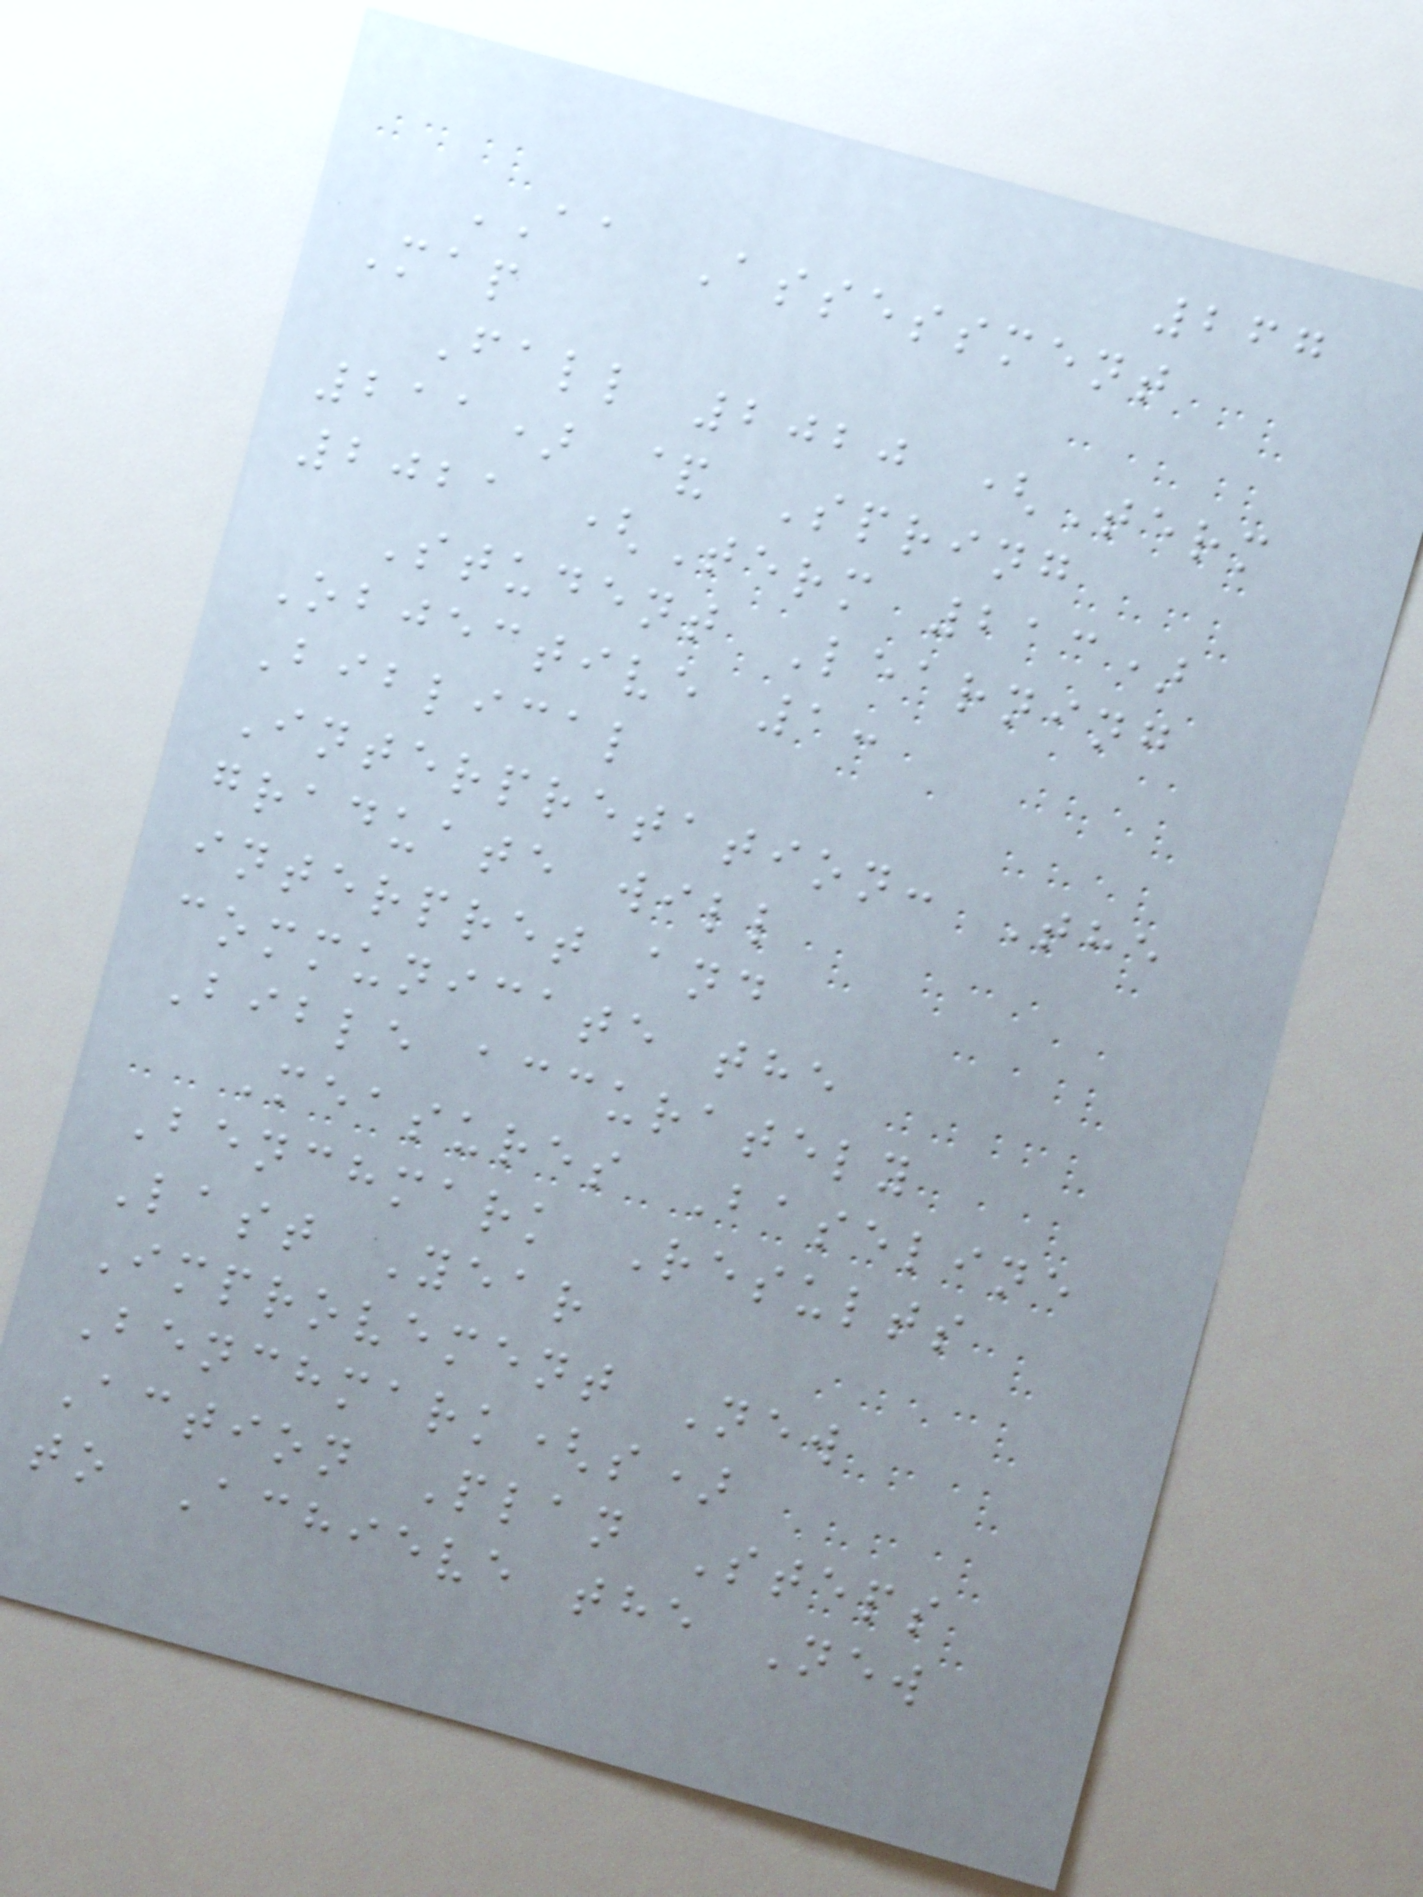267
AA Assessment
Map
Fall 2020 (Term
211) & Spring
2021 (Term 213)
Student Learning
Objective 1:
Biblical
Interpretation: The
graduate will
interpret and
communicate the
Bible accurately
Measures Baseline
Benchmark Results
Last Year
Improvement New
Benchmark(s)
Action Plan Steps
to Achieve the New
